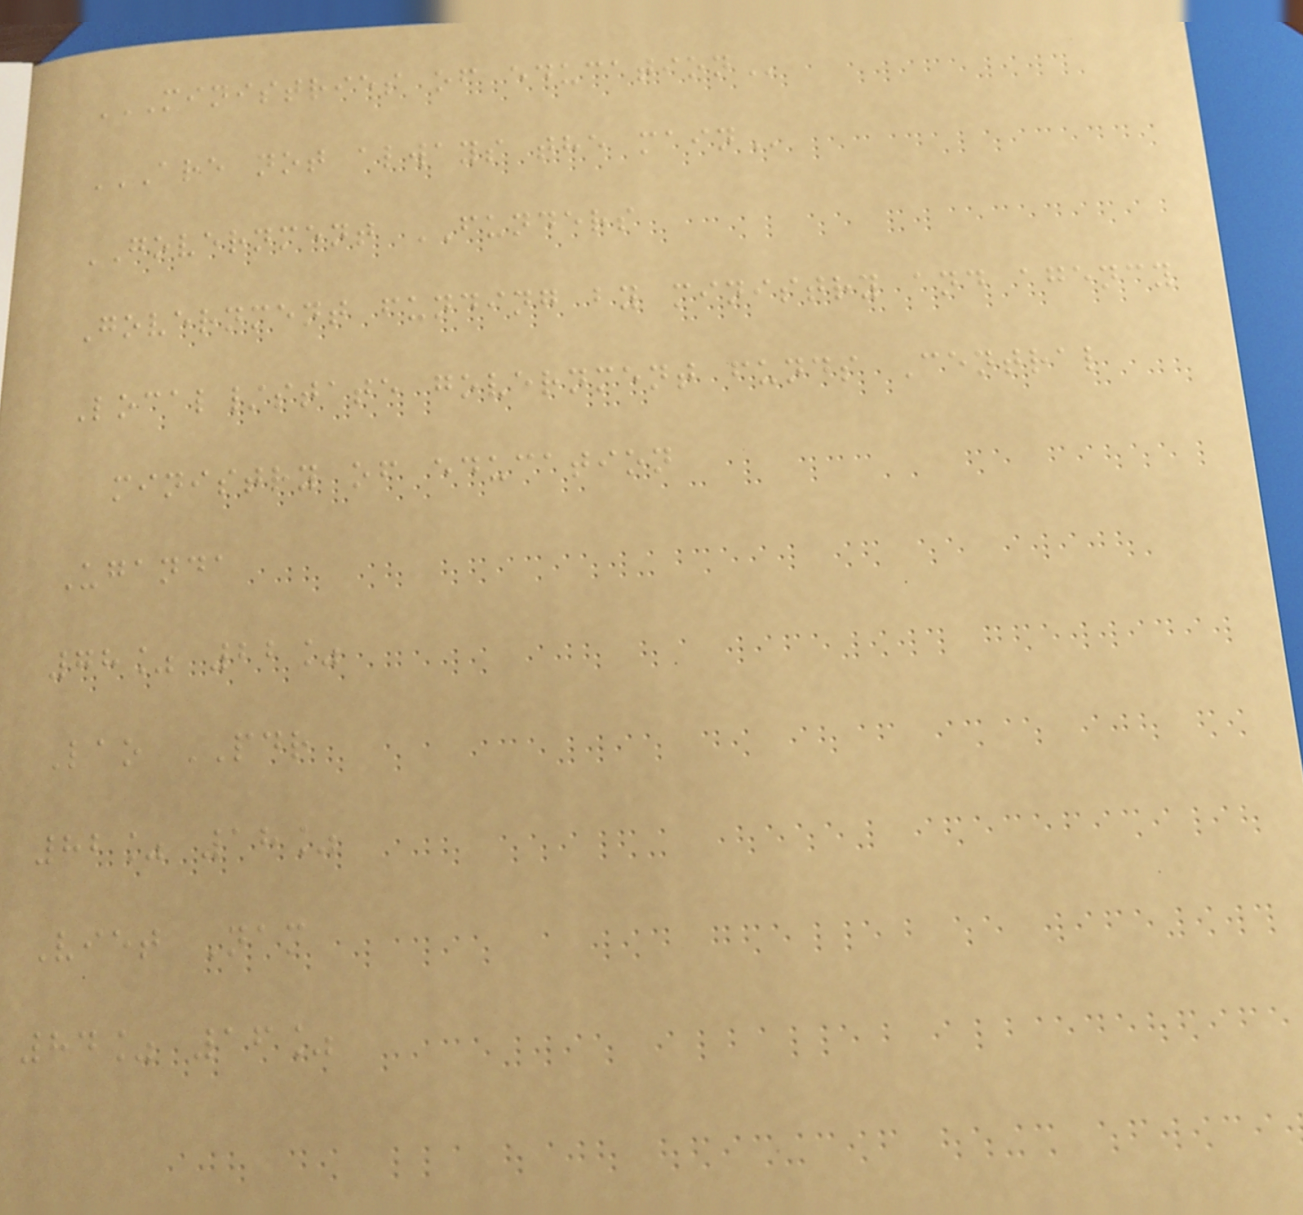MINISTRIES OF EDUCATION
ARE NOT ALWAYS THE MAIN
GOVERNMENT FUNDERS
Government funding by ministry and agency
Local/state government funds Central
ministry of education
Uganda
78% 22%
Lao PDR
82% 18%
Viet Nam
84% 16%
